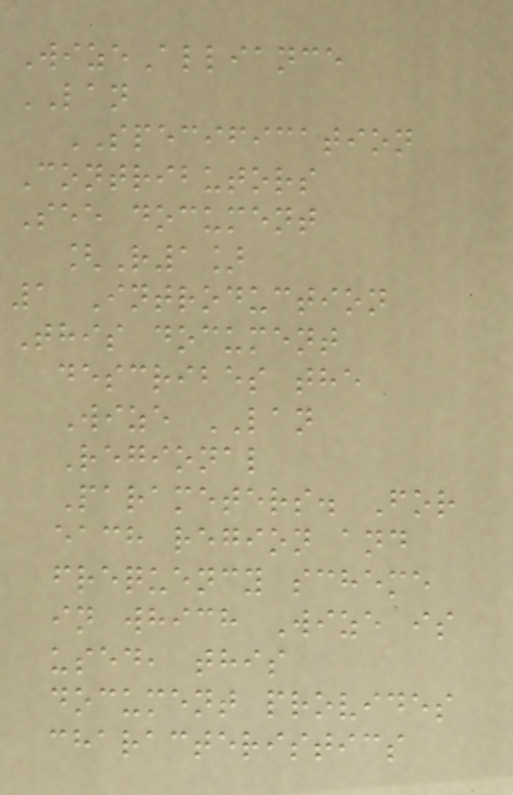WizeAlliance
LAN
SPECIFICATION
Contributors
See document
[R1]
1 Introduction
This document
describes the
Wize LAN
Regional
Parameters. For
each region and
frequency scheme
in which Wize is
used, this
document provides
characteristics
